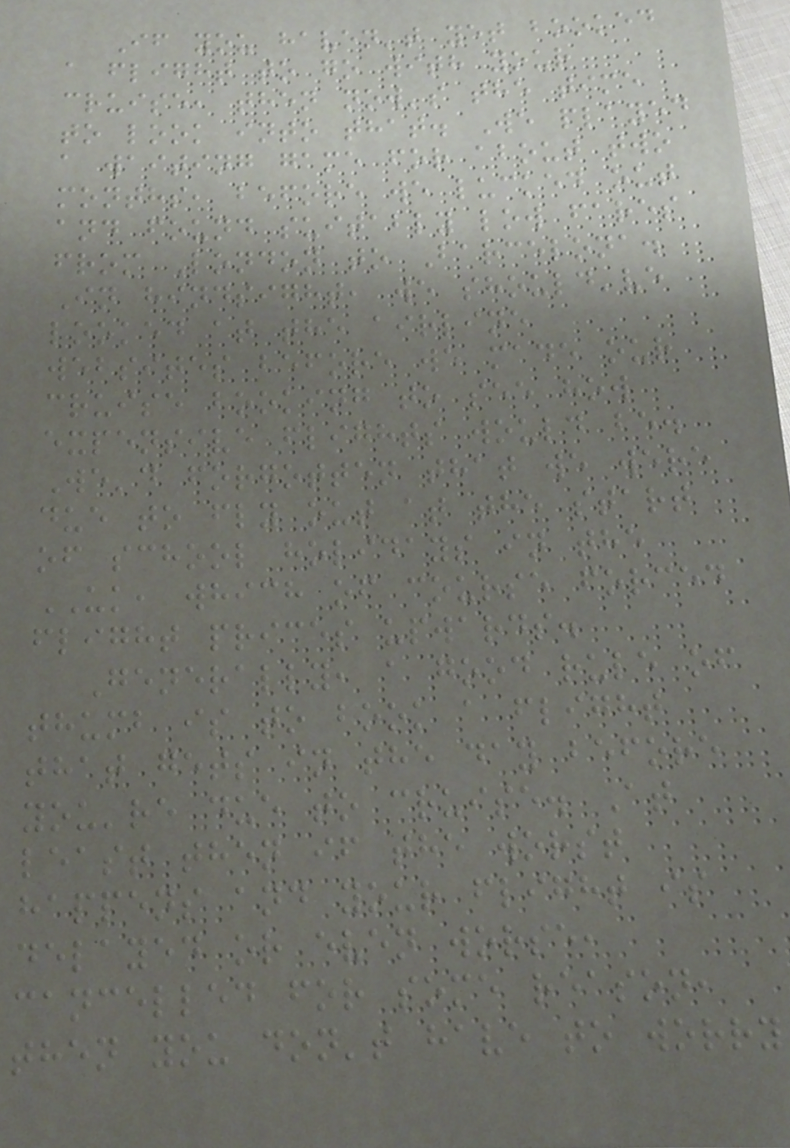If you haven't yet booked
a flight to go with your
cruise, then now's the time
to look into that. We played
a waiting game for about two
months, before we lucked out
and found suitably low fares
from London to Barcelona.
In hindsight, we should've
looked at the airline
websites before we made our
cruise booking to see how
expensive flights would be.
We'd forgotten that we were
due to fly out at the start
of school holidays in the
UK, which of course forced
flight prices upwards.
Generally, a good rule of
thumb is to book a flight
that gets in the day before
you're due to cruise. At
least then if the worst
happens and your flight is
delayed or even worse,
cancelled for some reason,
then you don't have to worry
